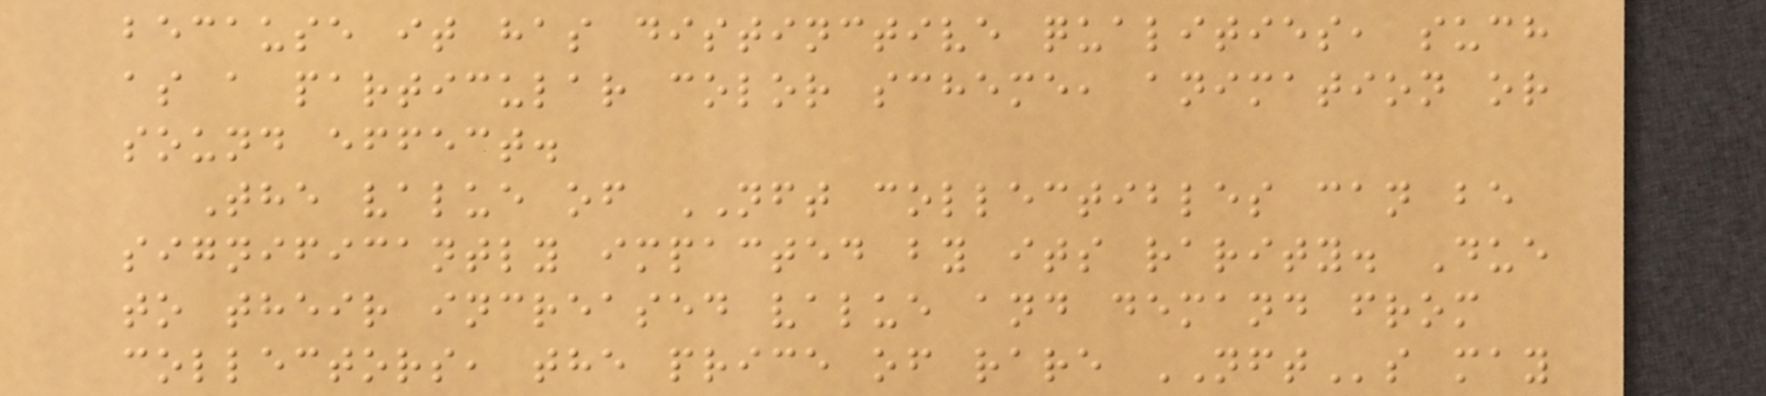because it has distinctive qualities, such
as a particular color scheme, animation or
sound effect.
The value of NFT collectibles can be
significantly impacted by its rarity. Due
to their increased value and demand from
collectors, the price of rare NFTs may
